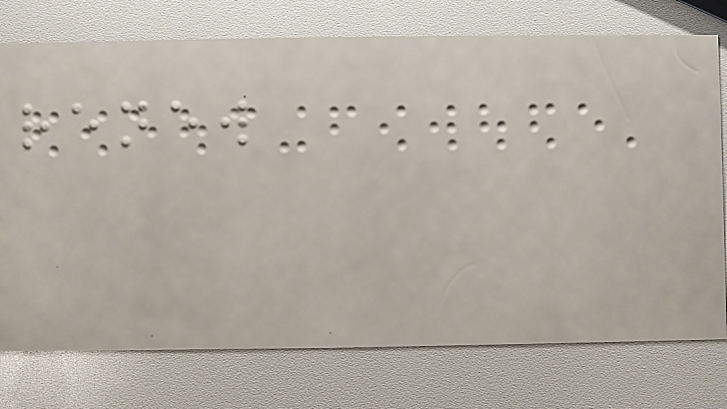renew
